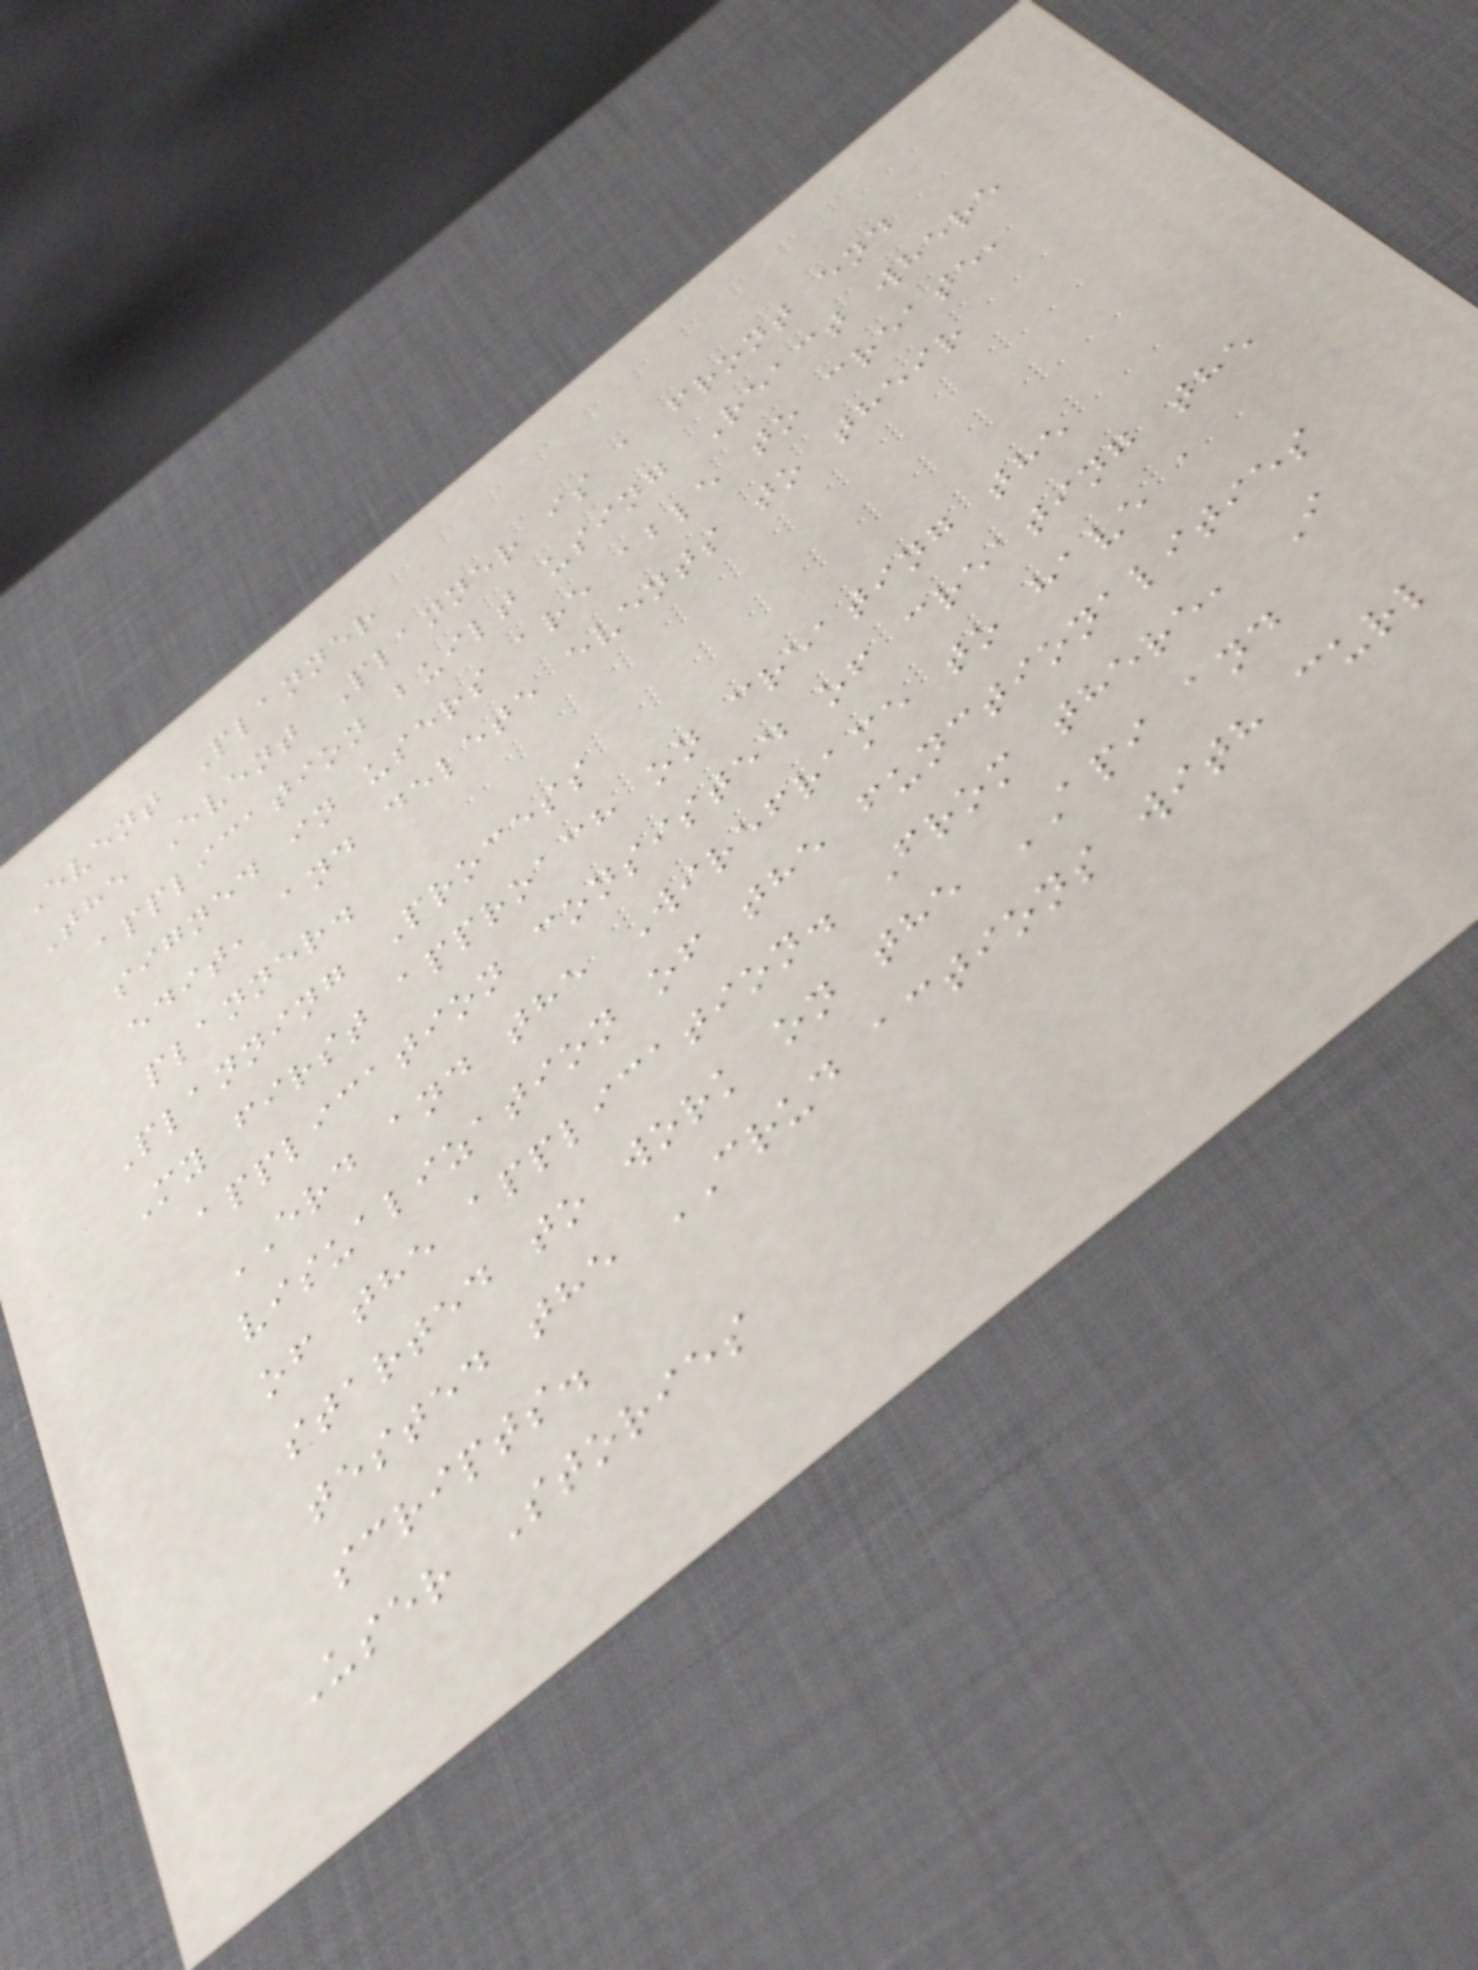Event Planner
The Event Planner is a front end
application built using React where
signed in users are able to create,
edit, and delete events to their
planner.
Planning Process
My first approach on creating the
application consisted of creating the
ERD and the Wireframe to have a
visualization of the functionalities
of the application. From there, I
started to work on the API and
tested the CRUD actions with curl
scripts.
User Stories
